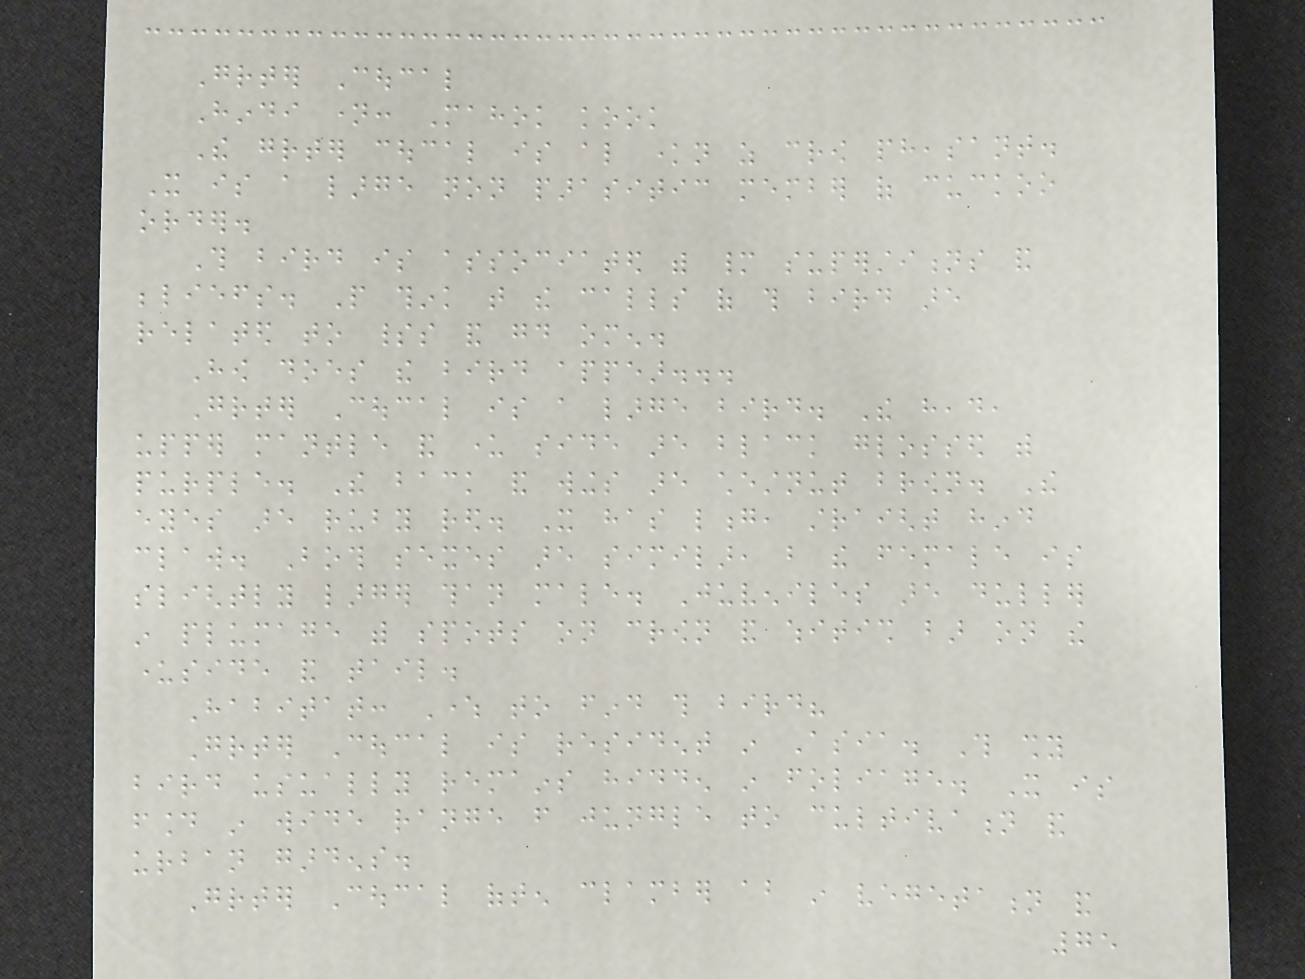Greater Coucal
Hindi name: Mahok kook
The greater coucal is also known as crow pheasant.
It is a large non parasitic member of cuckoo
order.
This bird is associated with many superstitions and
beliefs. People think that the calls of this bird are
related to spirits and good omen.
How does the bird appear...
Greater Coucal is a large bird. The head,
upper mantle and under side are black glossed with
purple. The back and wings are chestnut brown. The
eyes are ruby red. It has long, straight hind
claw. Both sexes are similar, but the female is
slightly larger than male. Juveniles are duller
in plumage with spots on crown and whitish bar on the
underside and tail.
Habitat: Where to find this bird?
Greater Coucal is resident in Asia. This shy
bird usually remains hidden in foliage. It is
found in wide range from jungle to cultivation and
urban gardens.
Greater Coucal often clamber about in vegetation and
75
